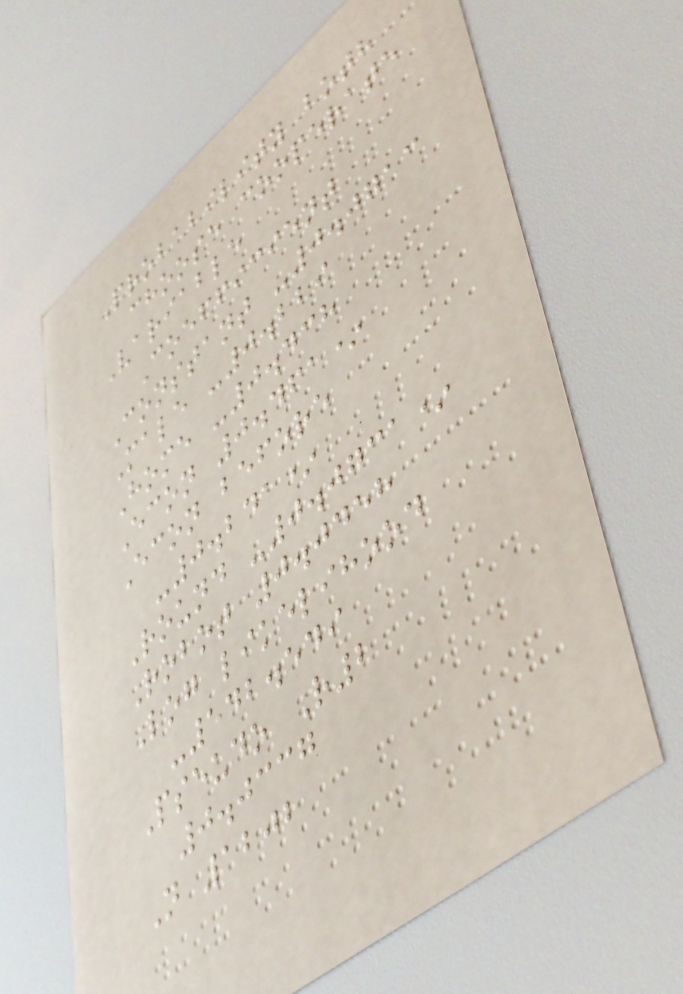Probability both
choose cooperate
Variable
Coefficient
Constant -0.0713
Male -0.229
Home -0.438
Econ 0.461*
Econ before
-0.241*
Round -0.0731*
Robot 0.0458
Log likelihood
-542.549
Pseudo R2
0.0337
N 1202
